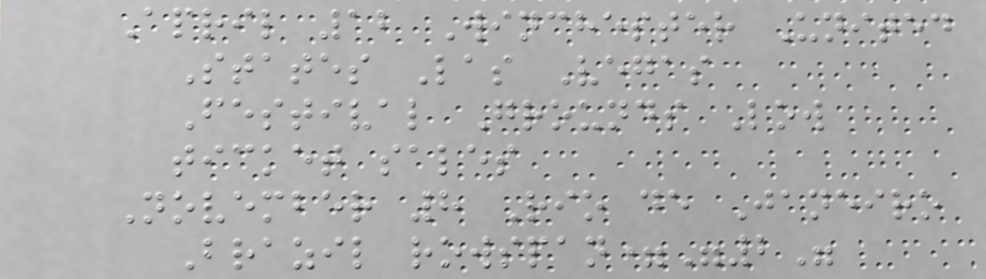April 12 Winchester United
States Las Vegas
Festival Grounds Low
ticket sales
November 8 Rio de Janeiro
Brazil rowspan="2"
